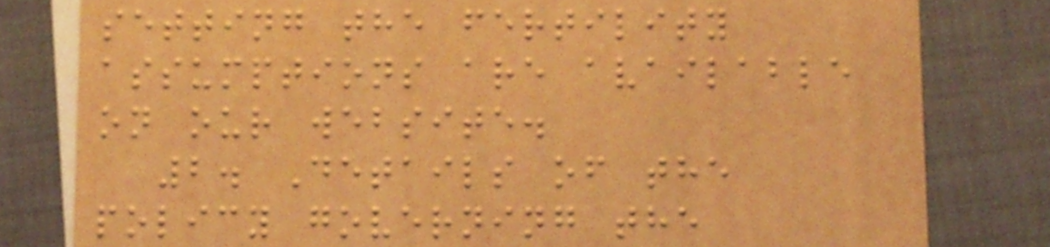setting the fertility
assumptions are available
on our website.
2. Details of the
policy governing the
